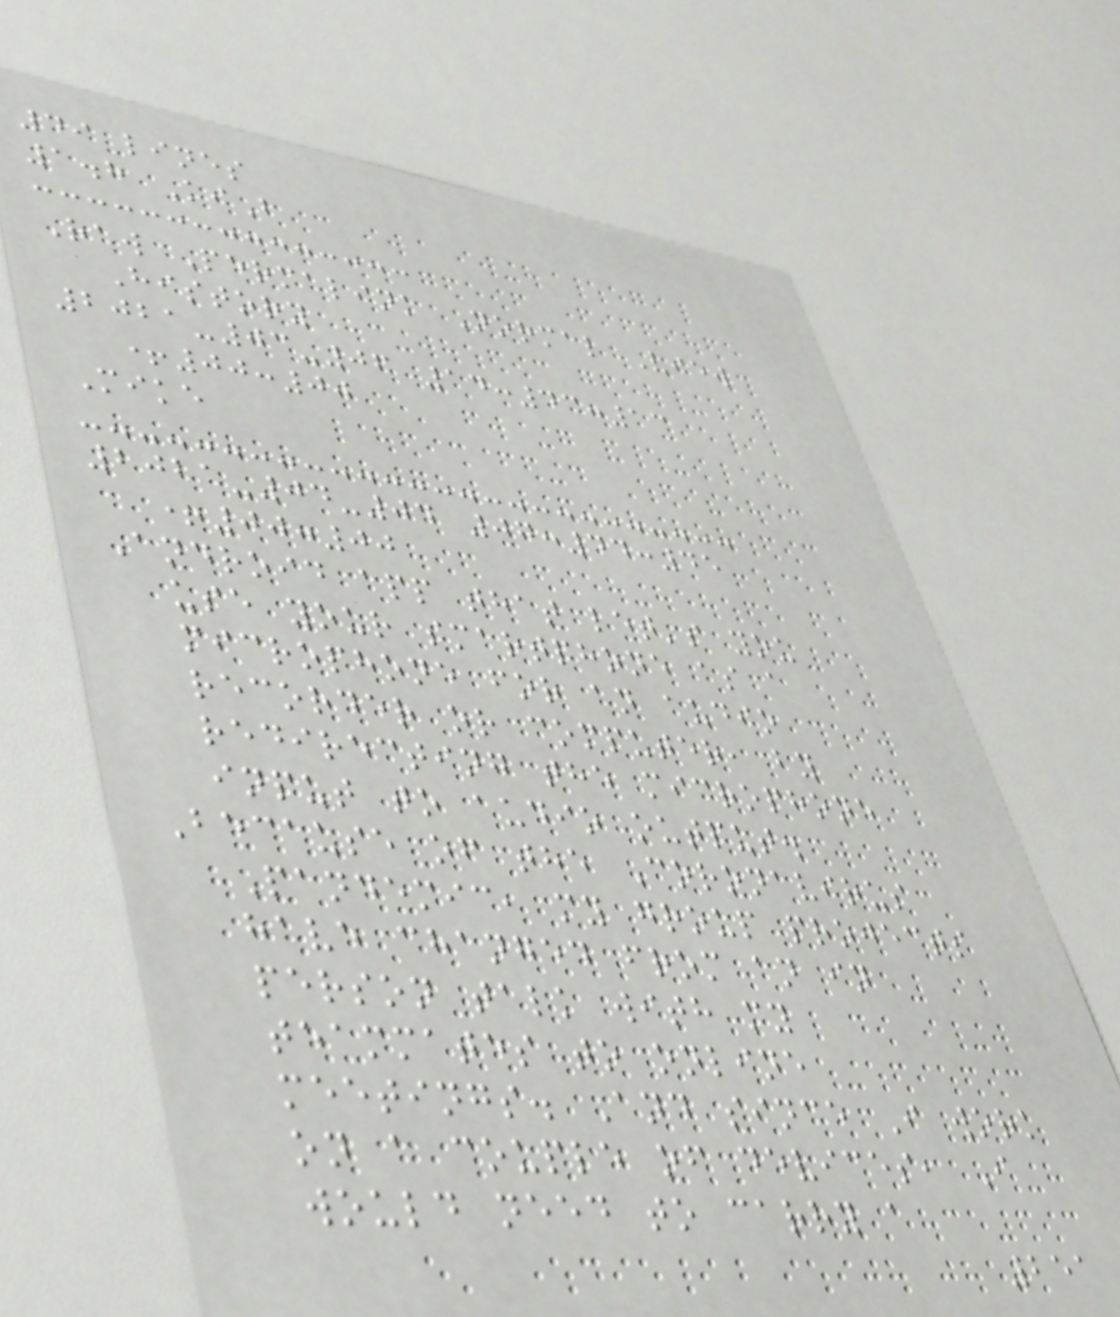49 lines
1.8 KiB
Raw Permalink Normal View
History
2021-03-06 14:43:13
+00:00
Mike
2021-04-04 07:44:45
+00:00
Android app that let's you
use your smartphone as a
microphone for an audio
recorder or computer, by
redirecting the microphone
input to audio output.
Because of the Coronavirus
Pandemic, my group projects
have changed from an in
person talk with my
teammates to online
meetings. And since I work
on a couple of devices, I
would need to carry a
251
